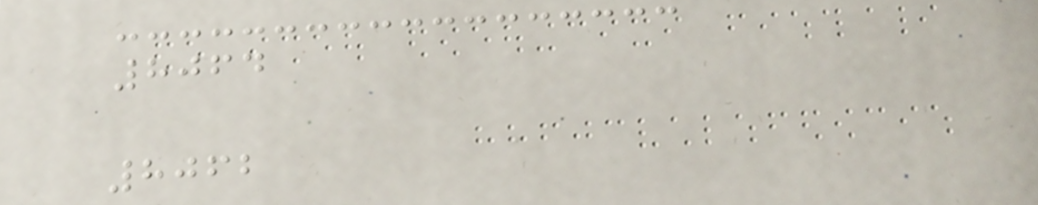8064
8062
